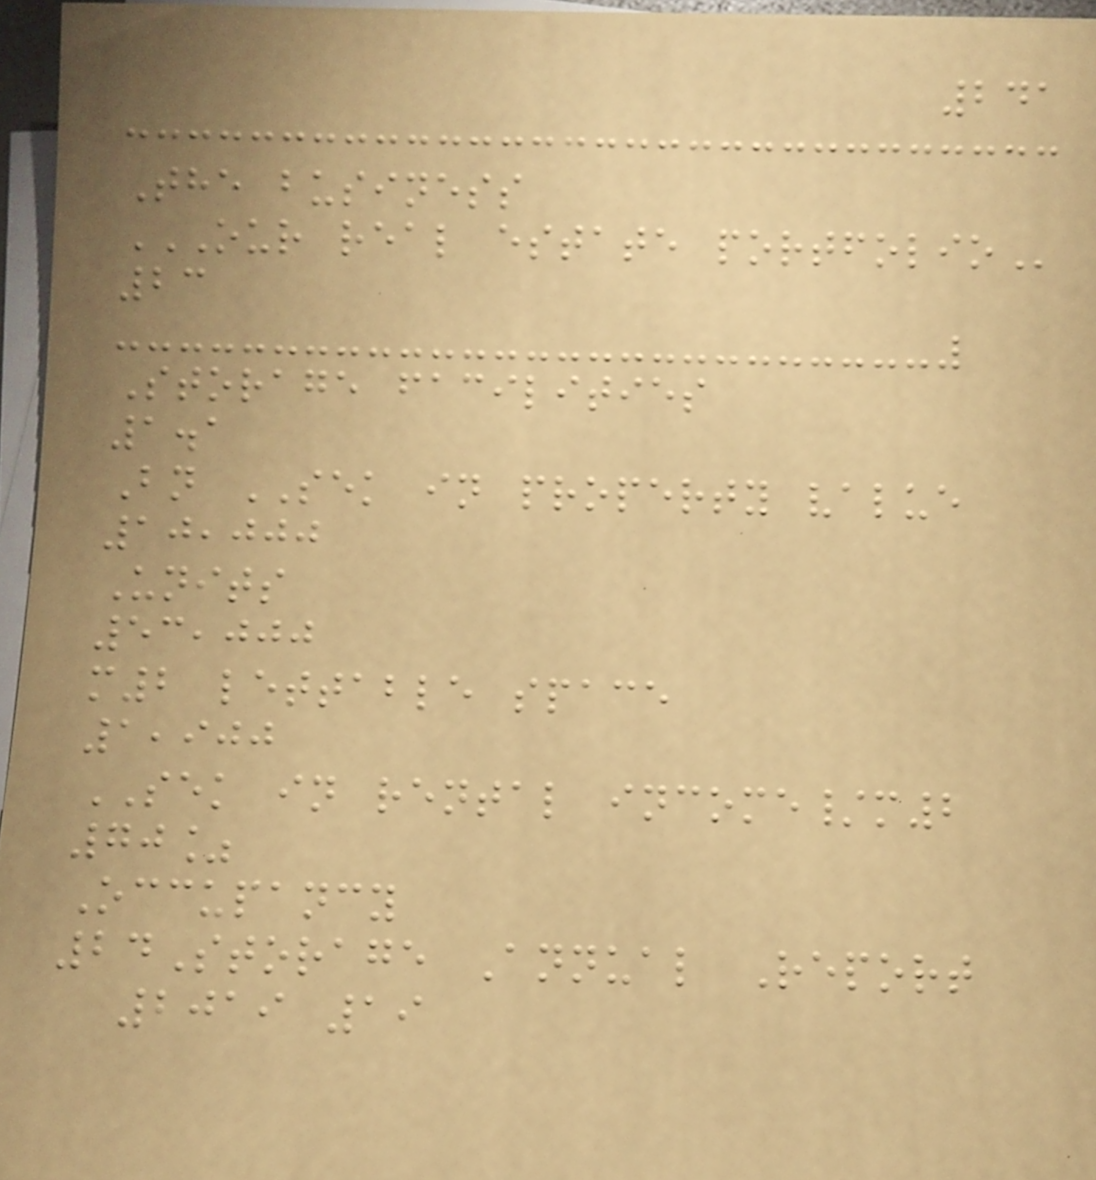241
The business
OUR REAL ESTATE PORTFOLIO
23
Storage facilities
1.1
Bn SEK in property value
10,000
Units
53,000
m2 lettable space
1,900
SEK in rental income/m2
70%
Occupancy
24Storage Annual Report
2019 19
